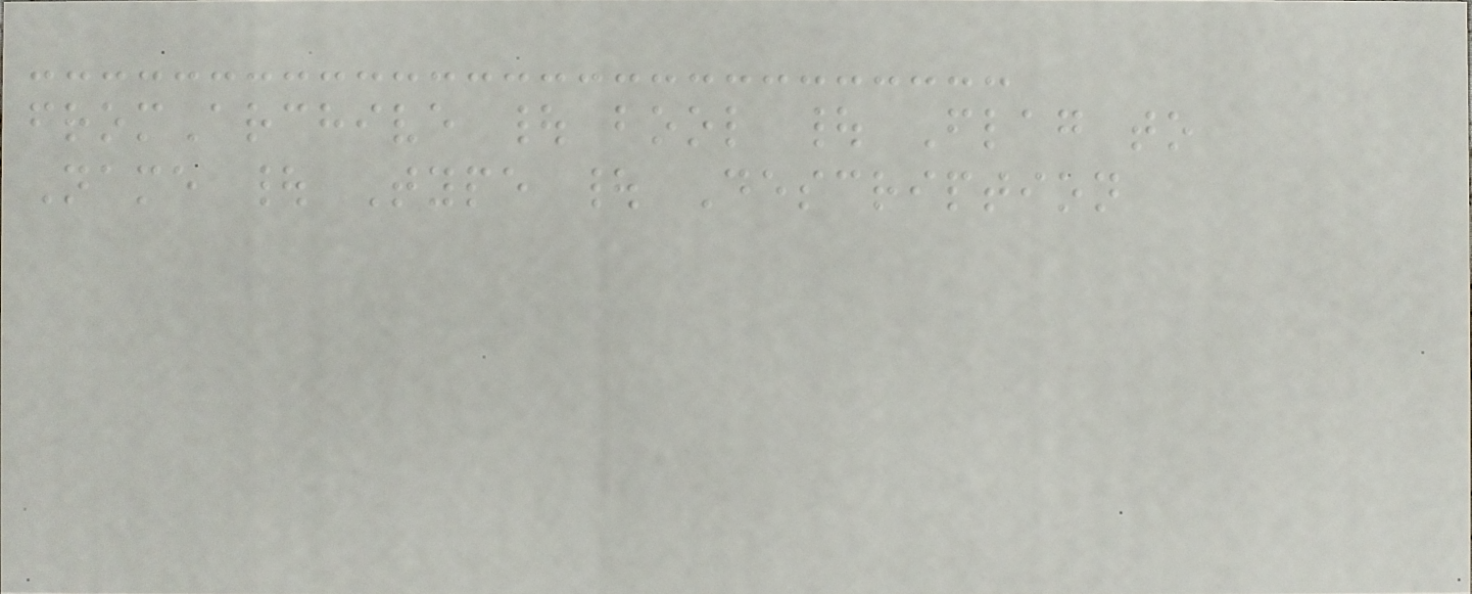fromArchive | bool | Flag to
Name | Type | Description
